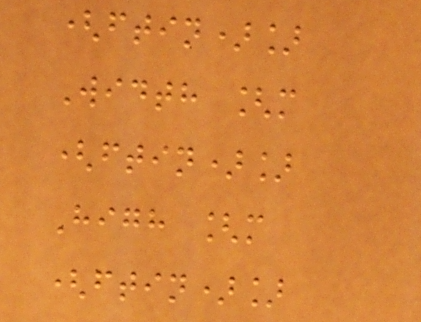(ftin)]
Width [m
(ftin)]
High [m
(ftin)]
